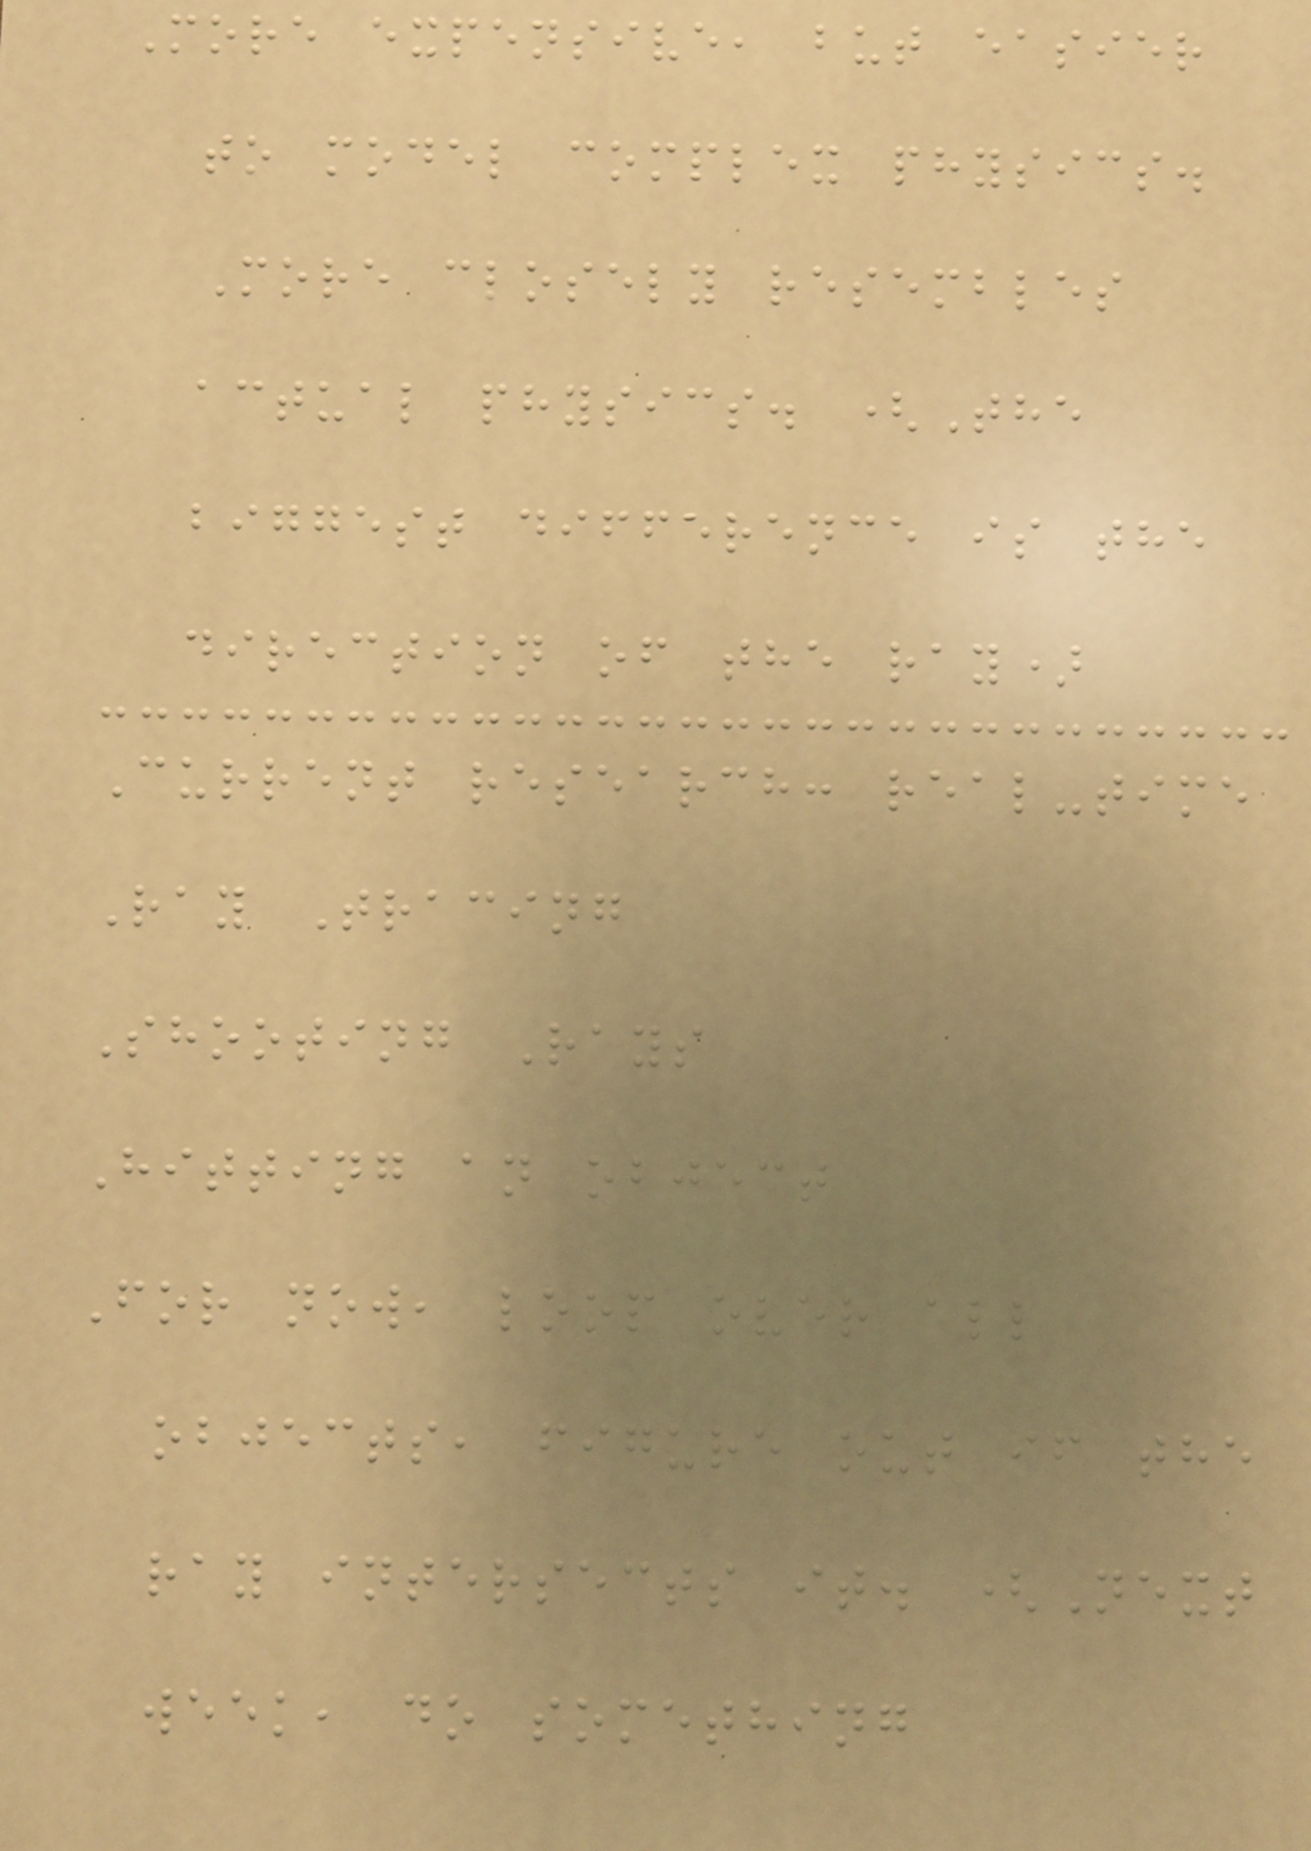More expensive, but easier
to model complex physics.
More closely resembles
actual physics. (The
biggest difference is the
direction of the ray)
Current research: real-time
Ray Tracing
Shooting Rays
Hitting an object
For now, loop over all
objects, figure out if the
ray intersects it. (Next
week, do something
